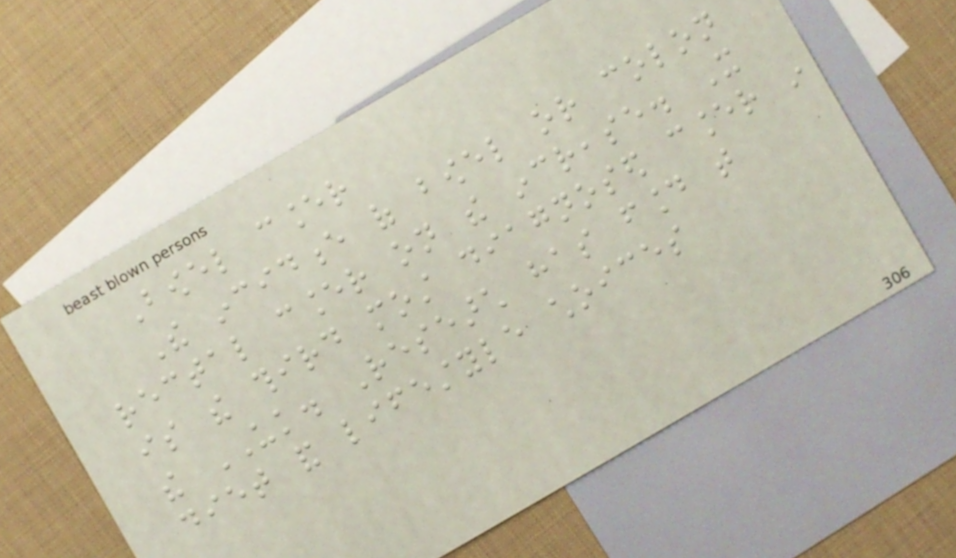Bowel cancer
The incidence of bowel or colon
rectal cancer on the increase. It
is the third most diagnosed cancer in
the UK. Research has found that
diet and lifestyle choices
